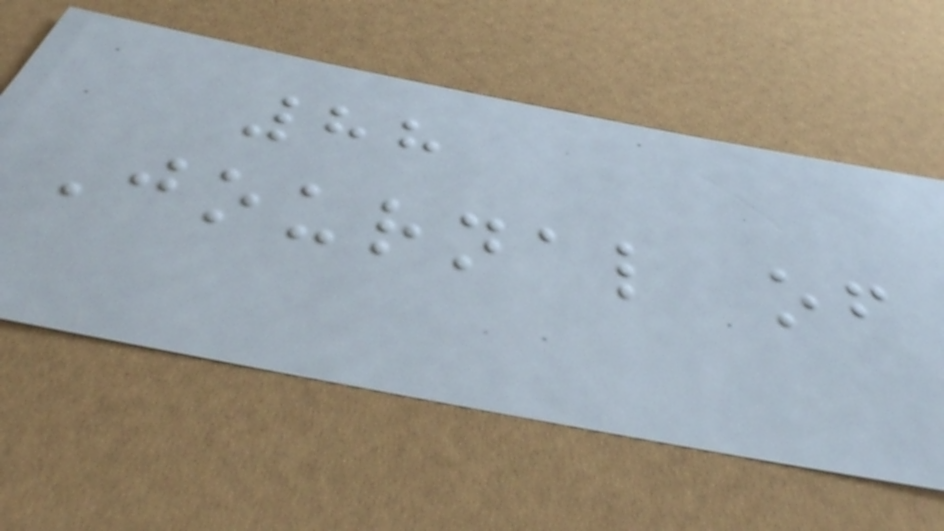88
Journal of
